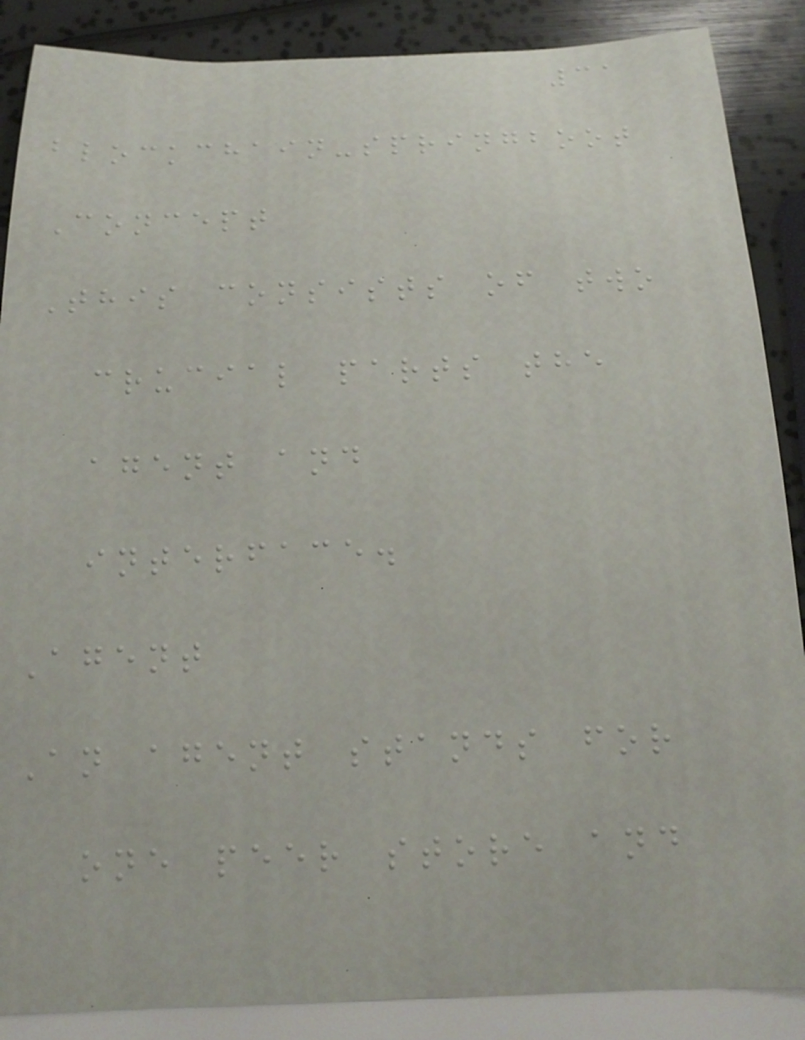31
blockchain-springboot
Concept
This consists of two
crucial parts the
agent and
interface.
Agent
An agent stands for
one peer store and
